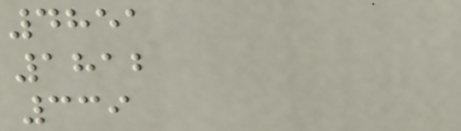4851
1812
339
